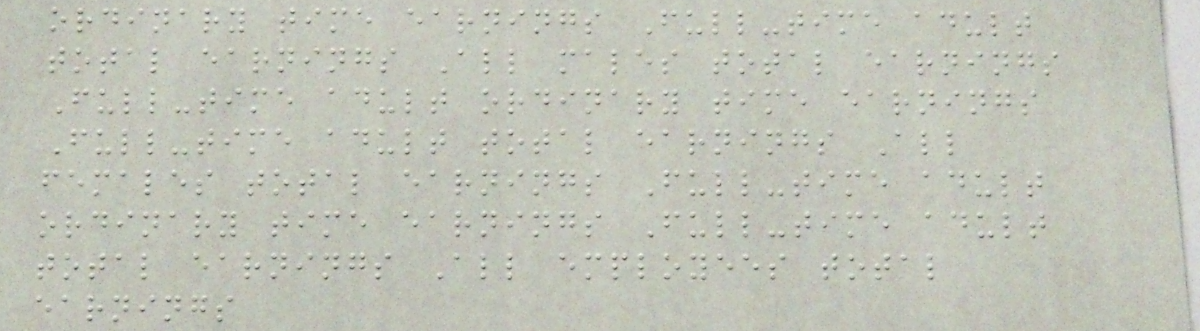ordinary time earnings Full-time adult
total earnings All males total earnings
Full-time adult ordinary time earnings
Full-time adult total earnings All
females total earnings Full-time adult
ordinary time earnings Full-time adult
total earnings All employees total
earnings
